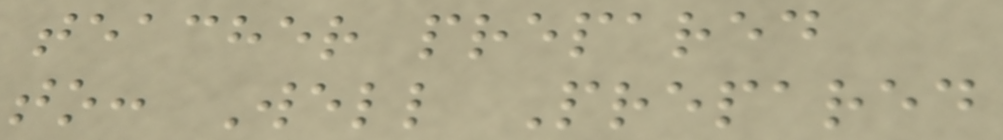teacher prepared
to: Well Prepared
